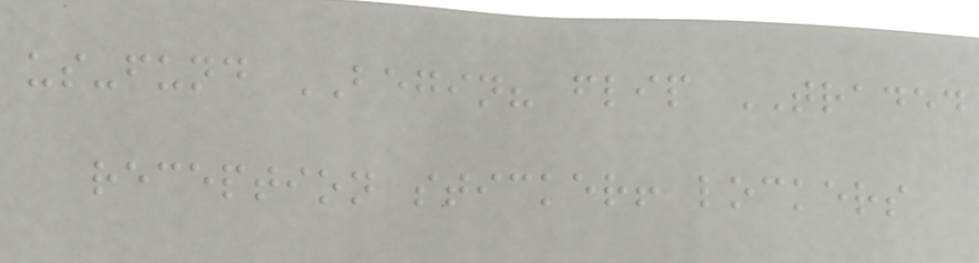us-fund BEGIN? flip TRADED
reception sticker! lockers
